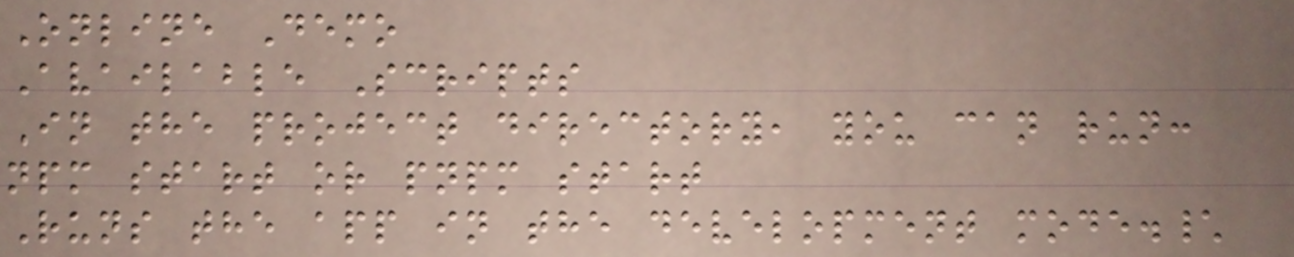Online Demo
Available Scripts
In the project directory, you can run:
npm start or pnpm start
Runs the app in the development mode.\
